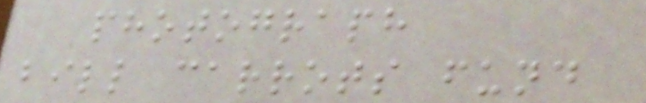photograph
bill carrots fund
